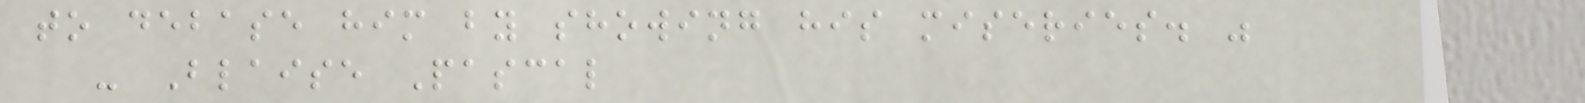to debase him by showing his miseries. "
- Blaise Pascal
